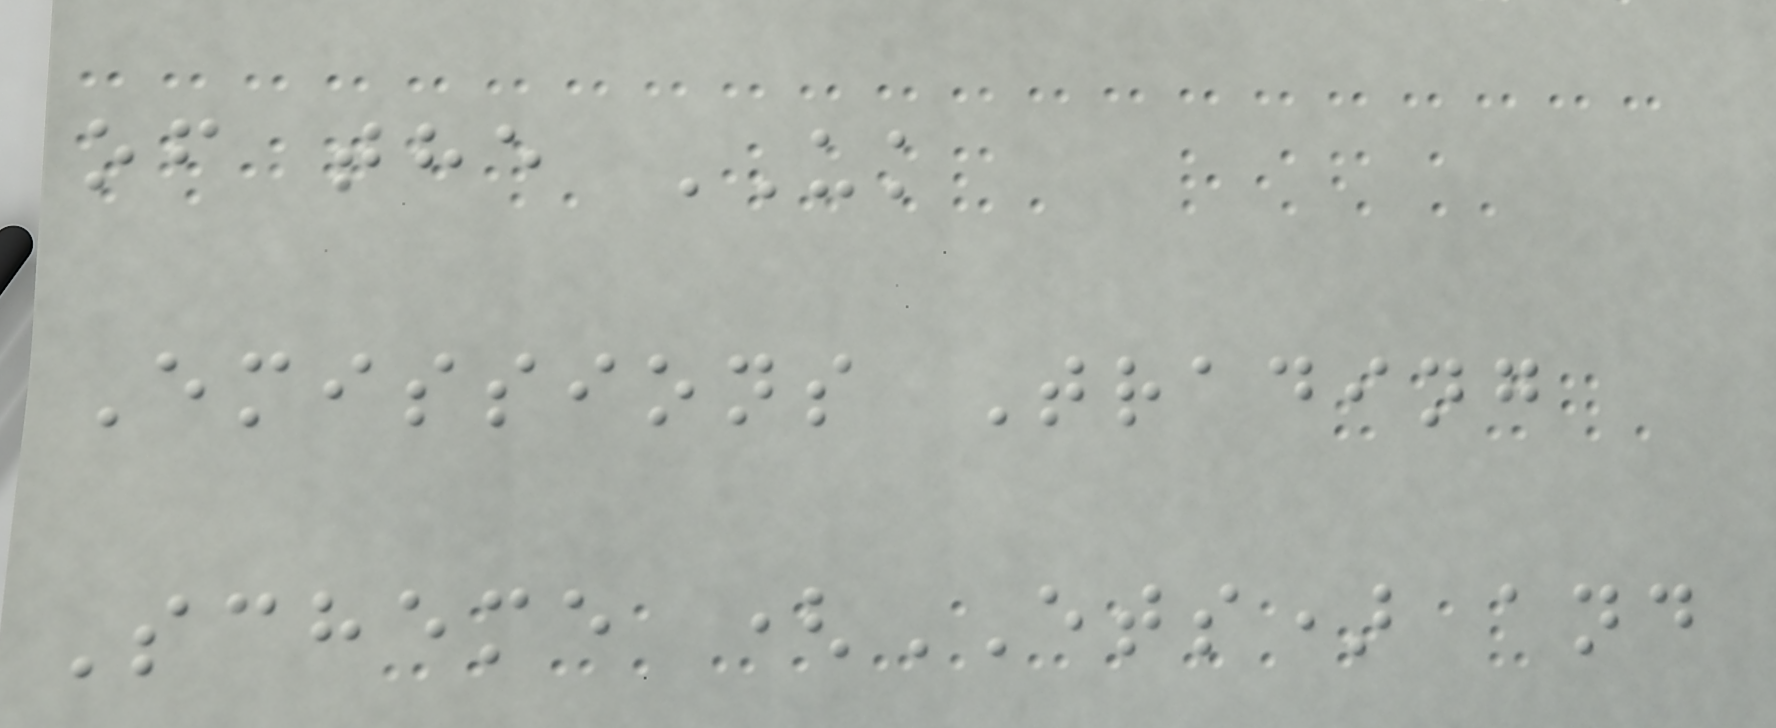of the UK
Emissions Trading
Scheme (ETS) and
